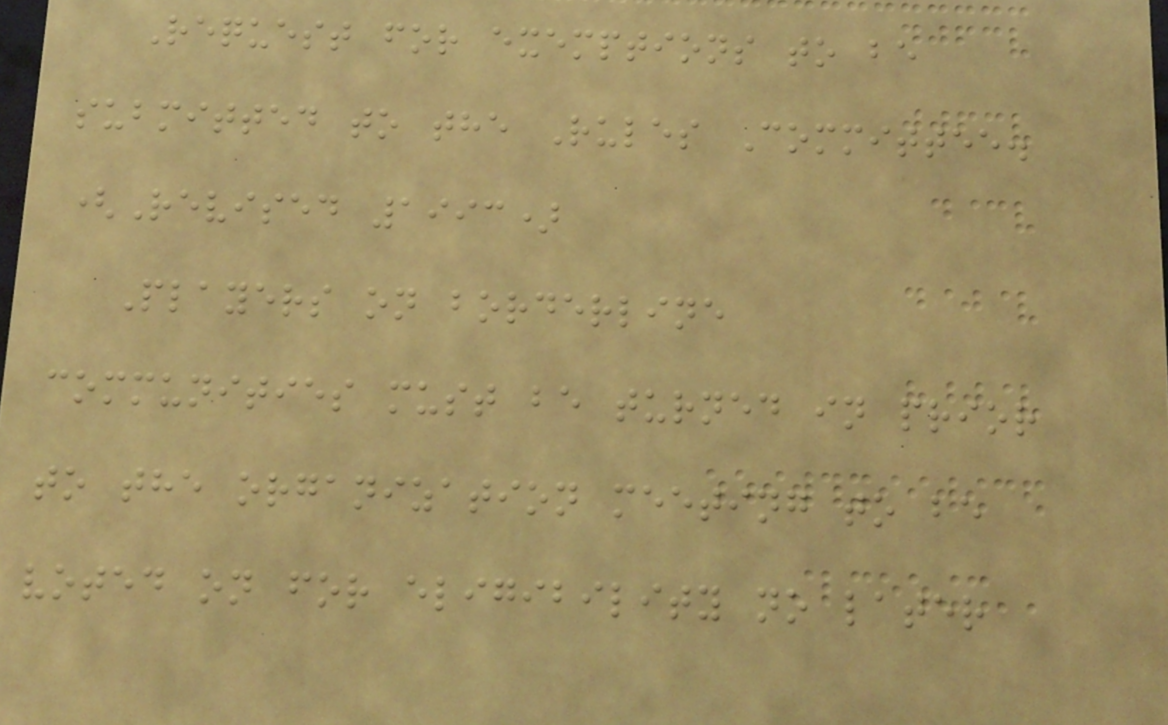Request for exemptions to be
submitted to the Rules Committee.
(Revised 1993)
Players on borderline
communities must be turned in prior
to the organization meeting to be
voted on for eligibility no later
